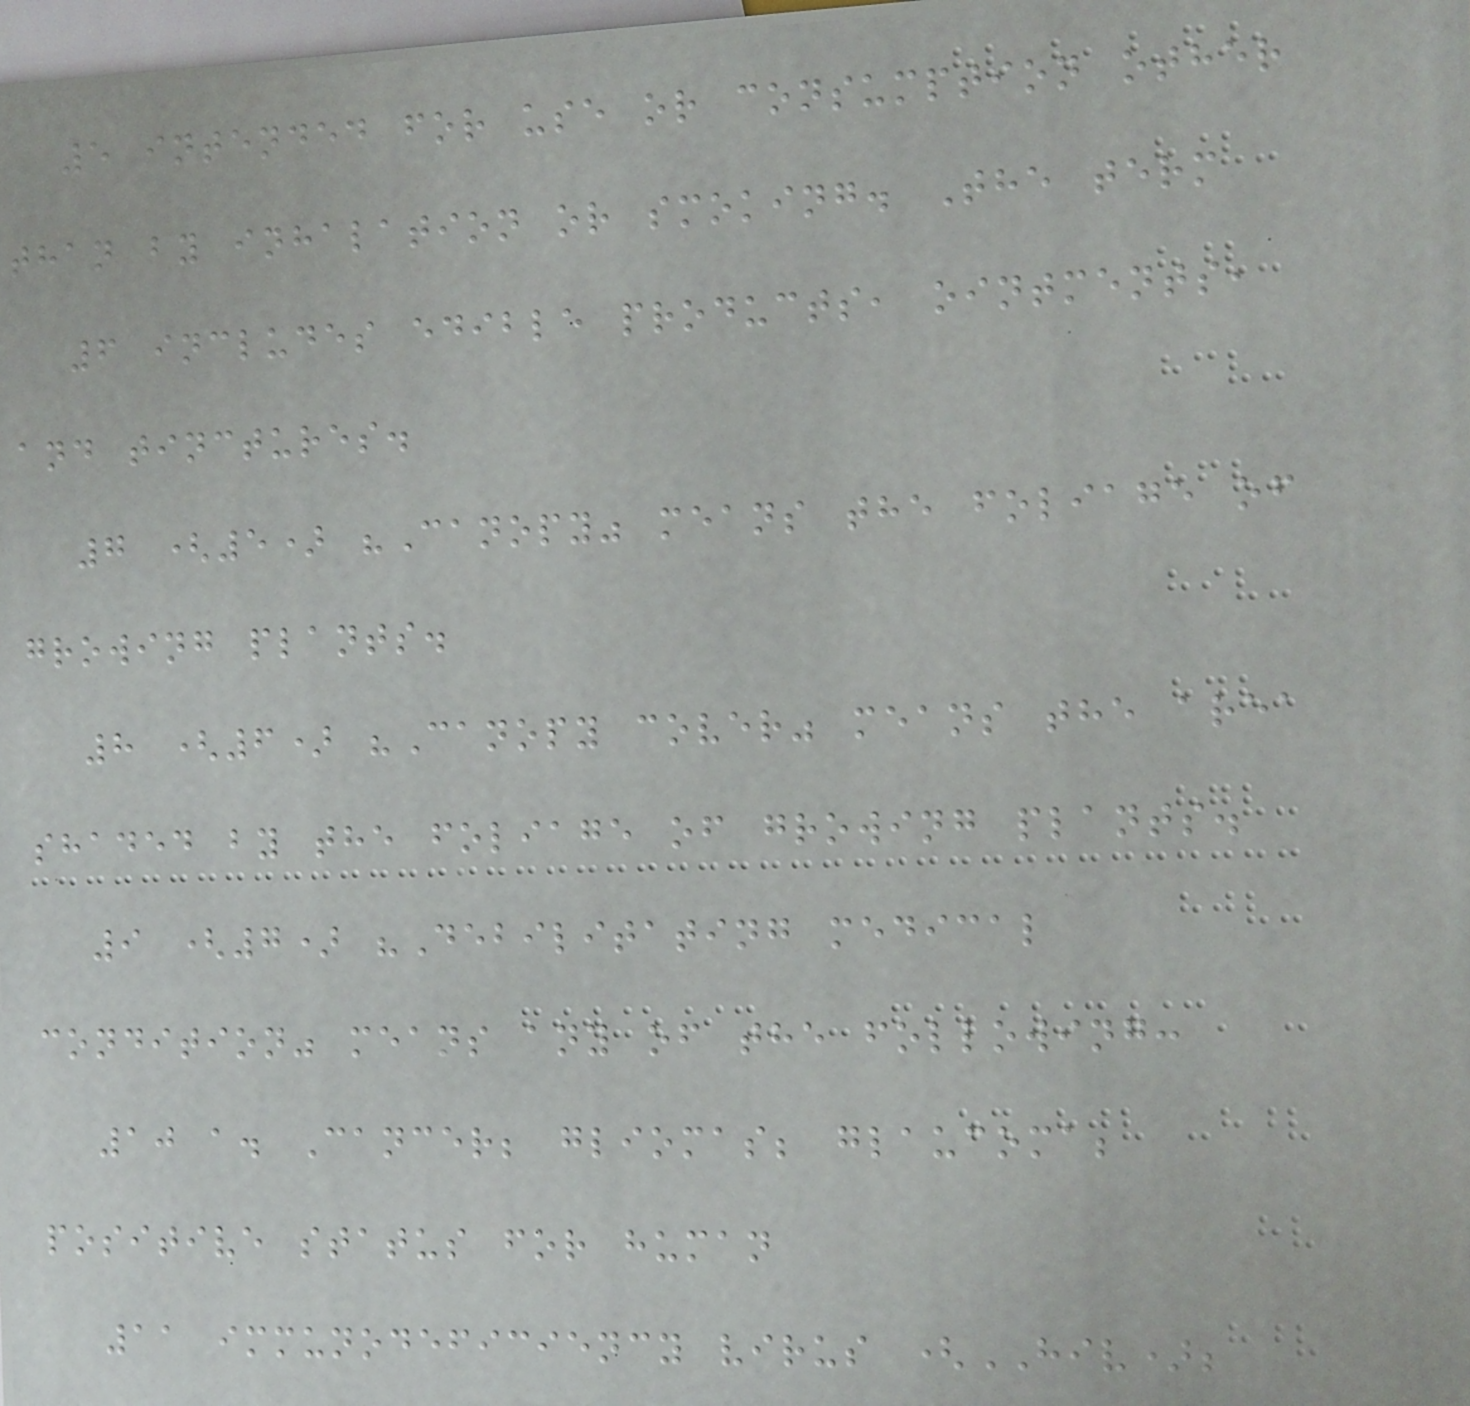5 intended for use or consumption other
than by inhalation or smoking. The term
6 includes edible products, ointments,
and tinctures.
7 (5) "Canopy" means the foliage of
growing plants.
8 (6) "Canopy cover" means the area
shaded by the foliage of growing plants.
9 (7) "Debilitating medical
condition" means any of the following:
10 a. Cancer; gliomas; glaucoma;
positive status for human
11 immunodeficiency virus (HIV);
